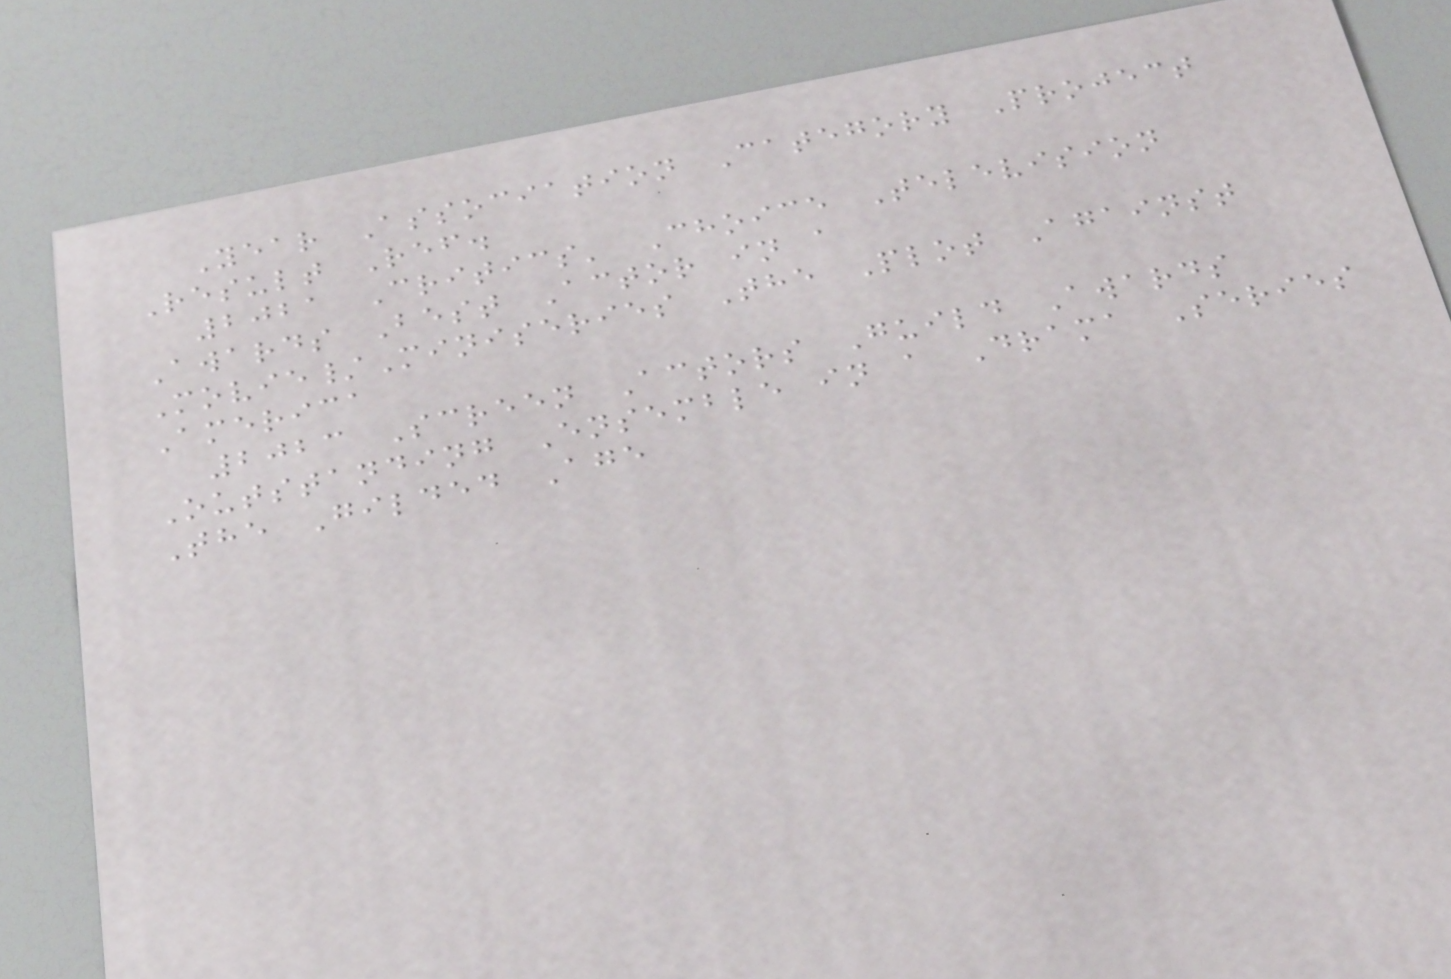Year Association Category Project
Result Ref.
2021 Critics' Choice Television
Awards Best Actor in a
Movie/Miniseries The Plot Against
America
2023 Screen Actors Guild Awards
Outstanding Ensemble in a Drama Series
The Gilded Age
